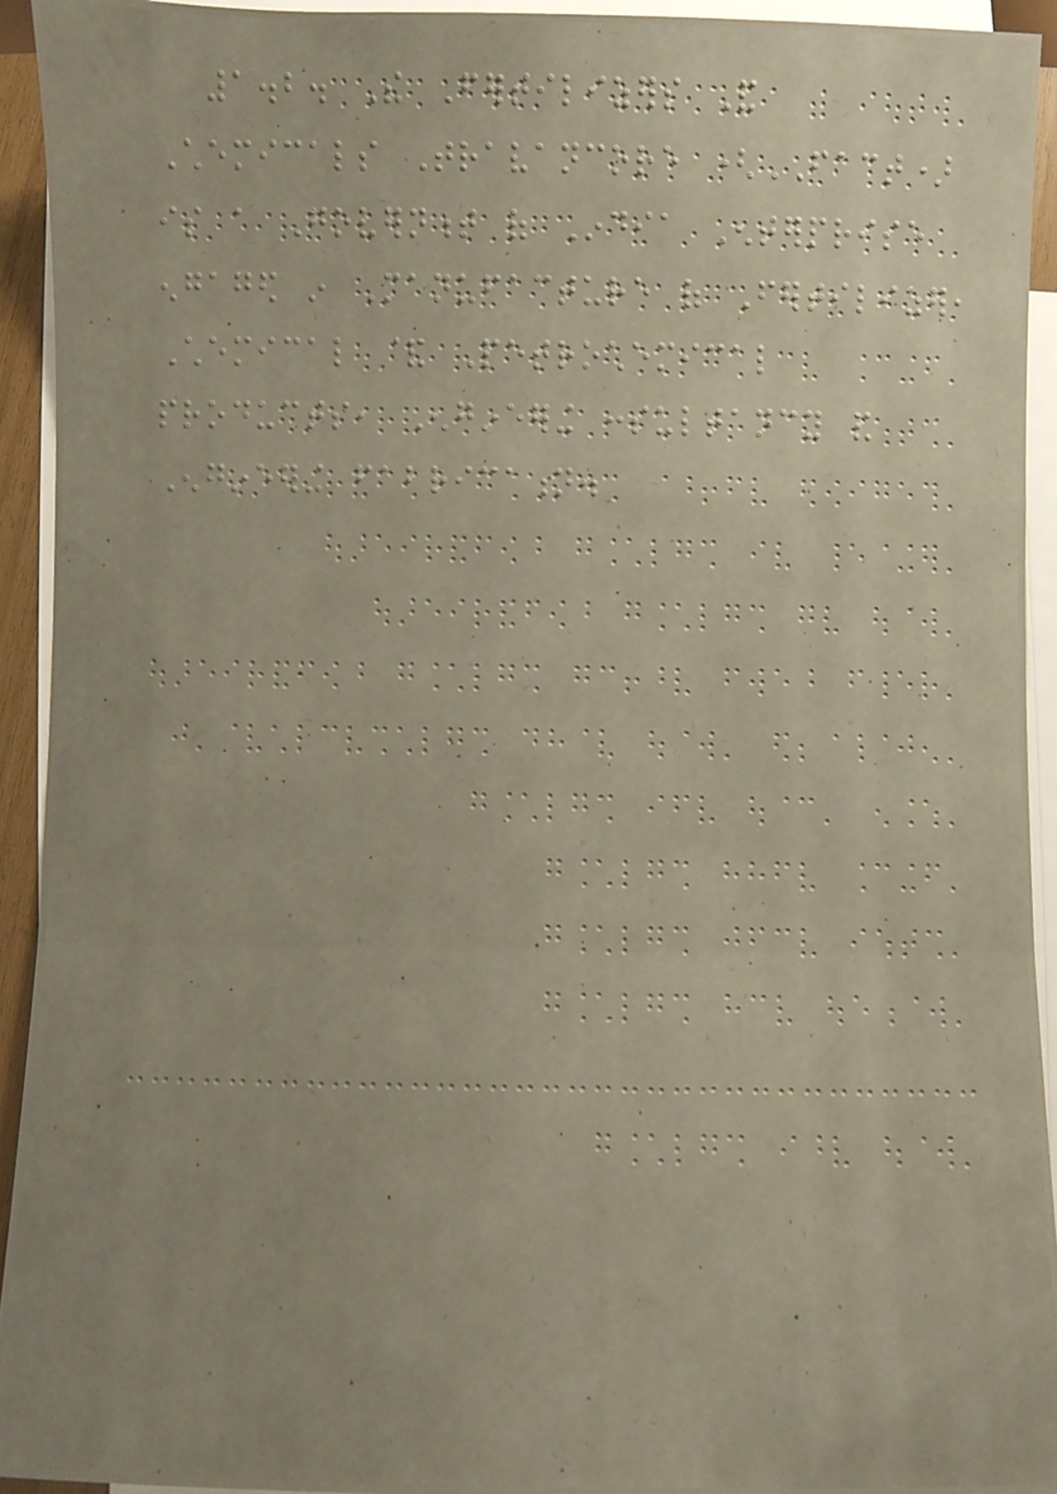1.2. The Fertilizers And
Chemicals Travancore (FACT)
is a Government of India Enterprise
engaged in Manufacture of Fertilizer,
Chemical & Petrochemical
products, Engineering consultancy and
Engineering fabrication.
